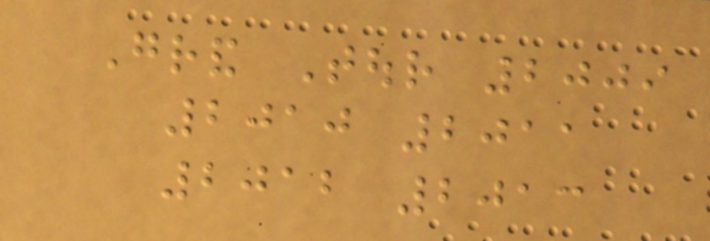Grand Tour 2009
2010 2011
2012 2013
